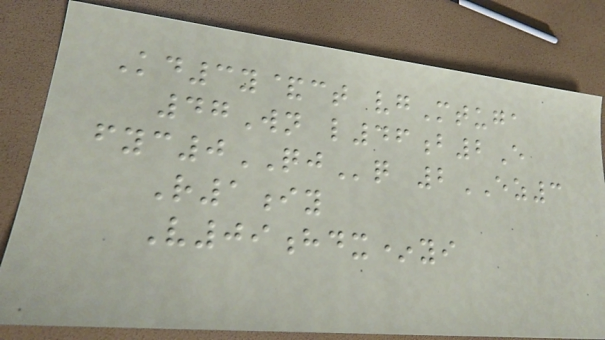Kd3y&ct vgMtuga
47Wn l46b2E
fyc0QJq 2EZ3
R1iy
V09hdx*yi
